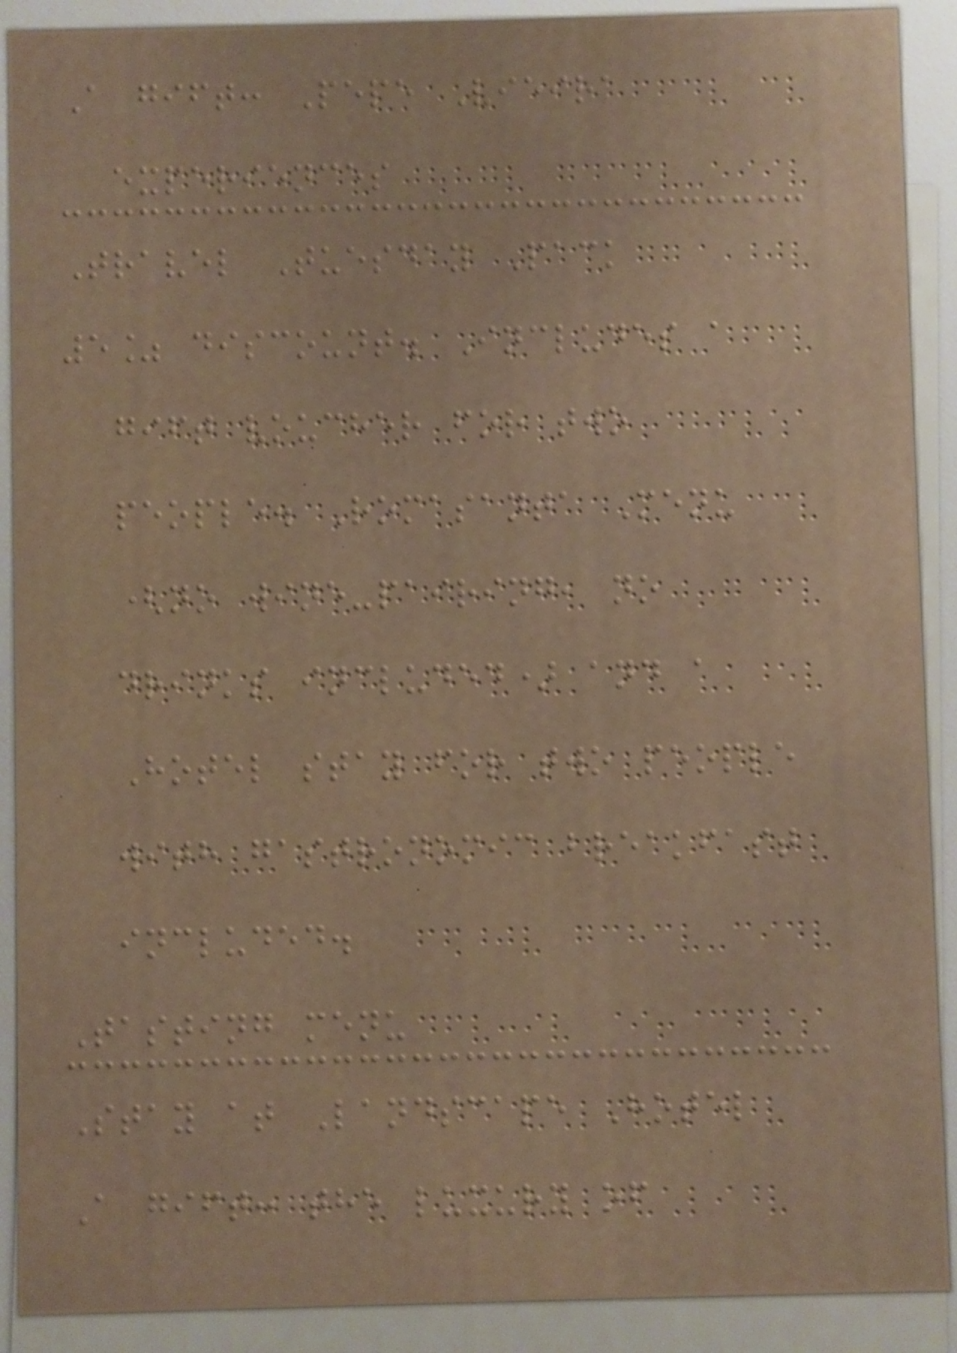A gift: Pepe Vieira
experiences
Travel Tuesday Pack
5% discount. Includes a
gift voucher for two
people. Romasanta Menu
(no wine-pairing, no
drinks included) and a
Hotel stay for two people
with gastronomic breakfast
included.
Tasting menu
Stay at Landscape Hotel
A gift: the luxury of
